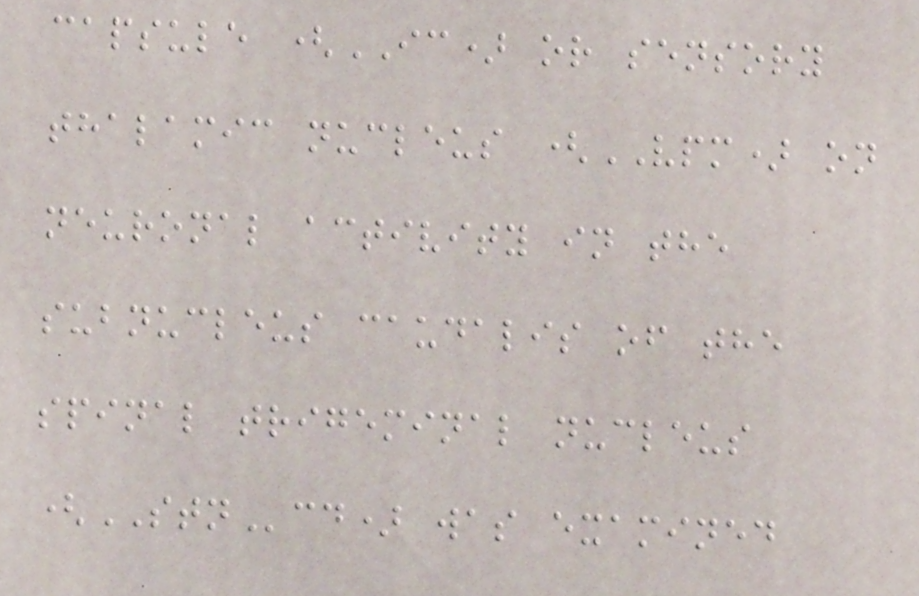capsule (IC) or sensory
thalamic nucleus (VPM) on
neuronal activity in the
subnucleus caudalis of the
spinal trigeminal nucleus
(STNcd) was examined
